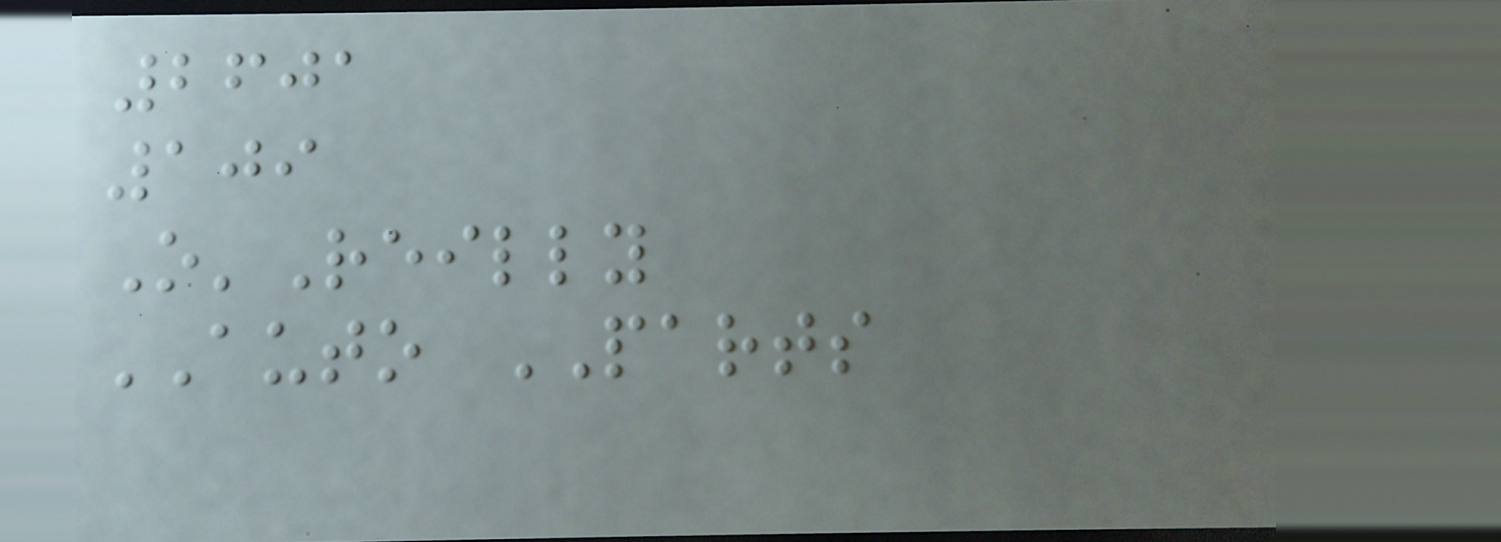2601
109
O'Reilly
AUTO PARTS
